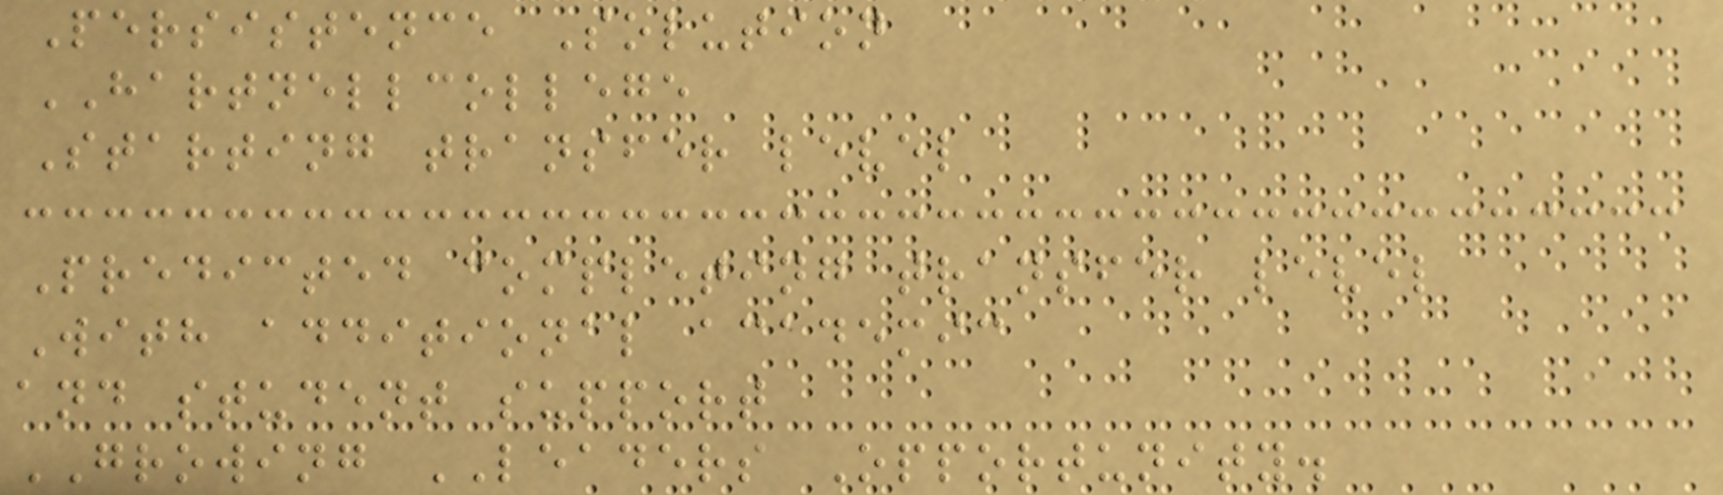Persistence Solution
HARTNELLCOLLEGE
Starting transfer level
Predicted completing transfer level
With additional academic
and student support
GROWING LEADERS Opportunity.
